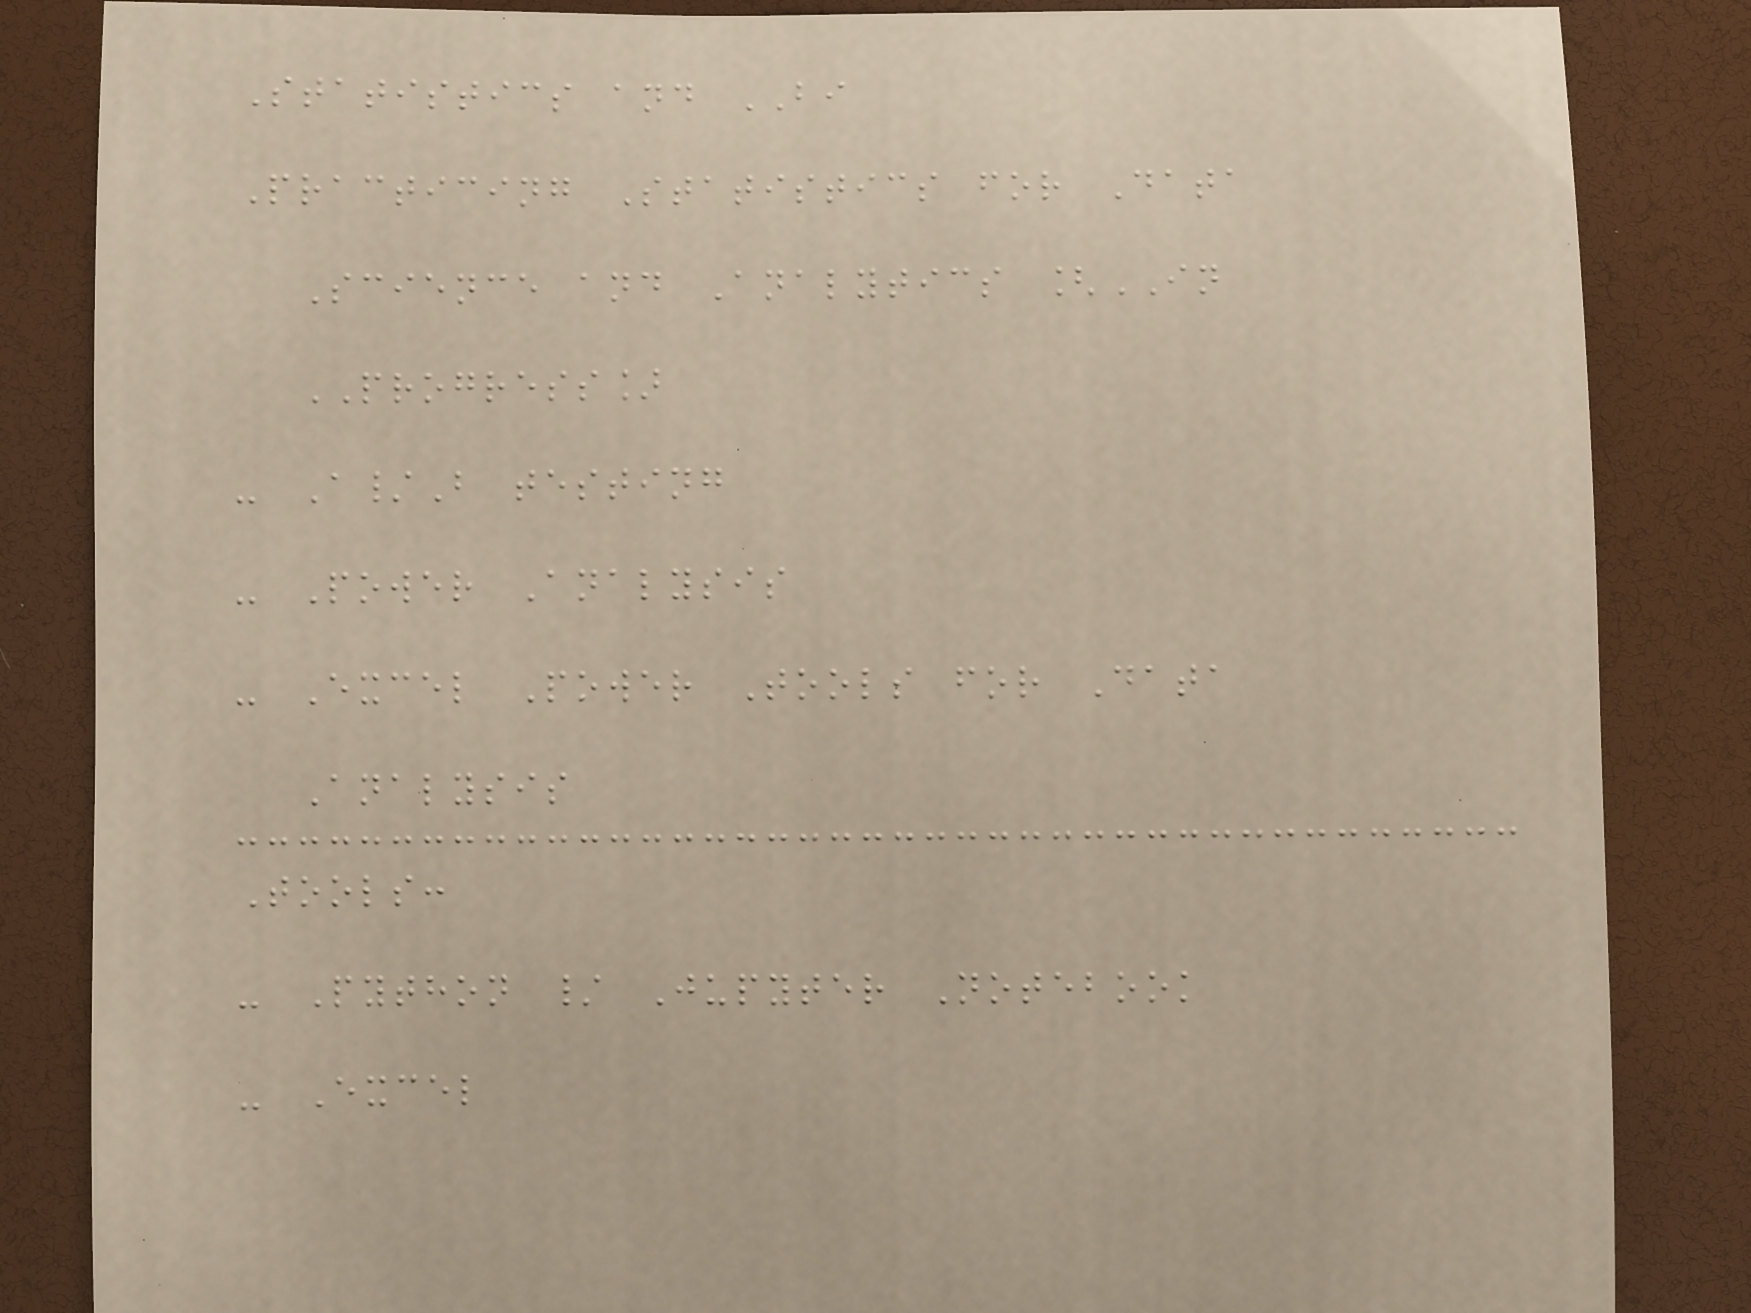Statistics and BI
Practicing Statistics for Data
Science and Analytics [IN
PROGRESS]
- A/B testing
- Power Analysis
- Excel Power Tools for Data
Analysis
Tools:
- Python / Jupyter Notebook
- Excel
